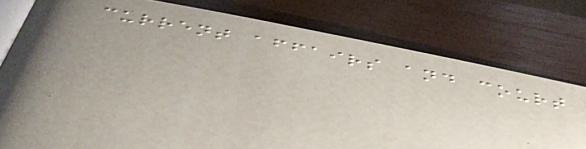current affairs and court
